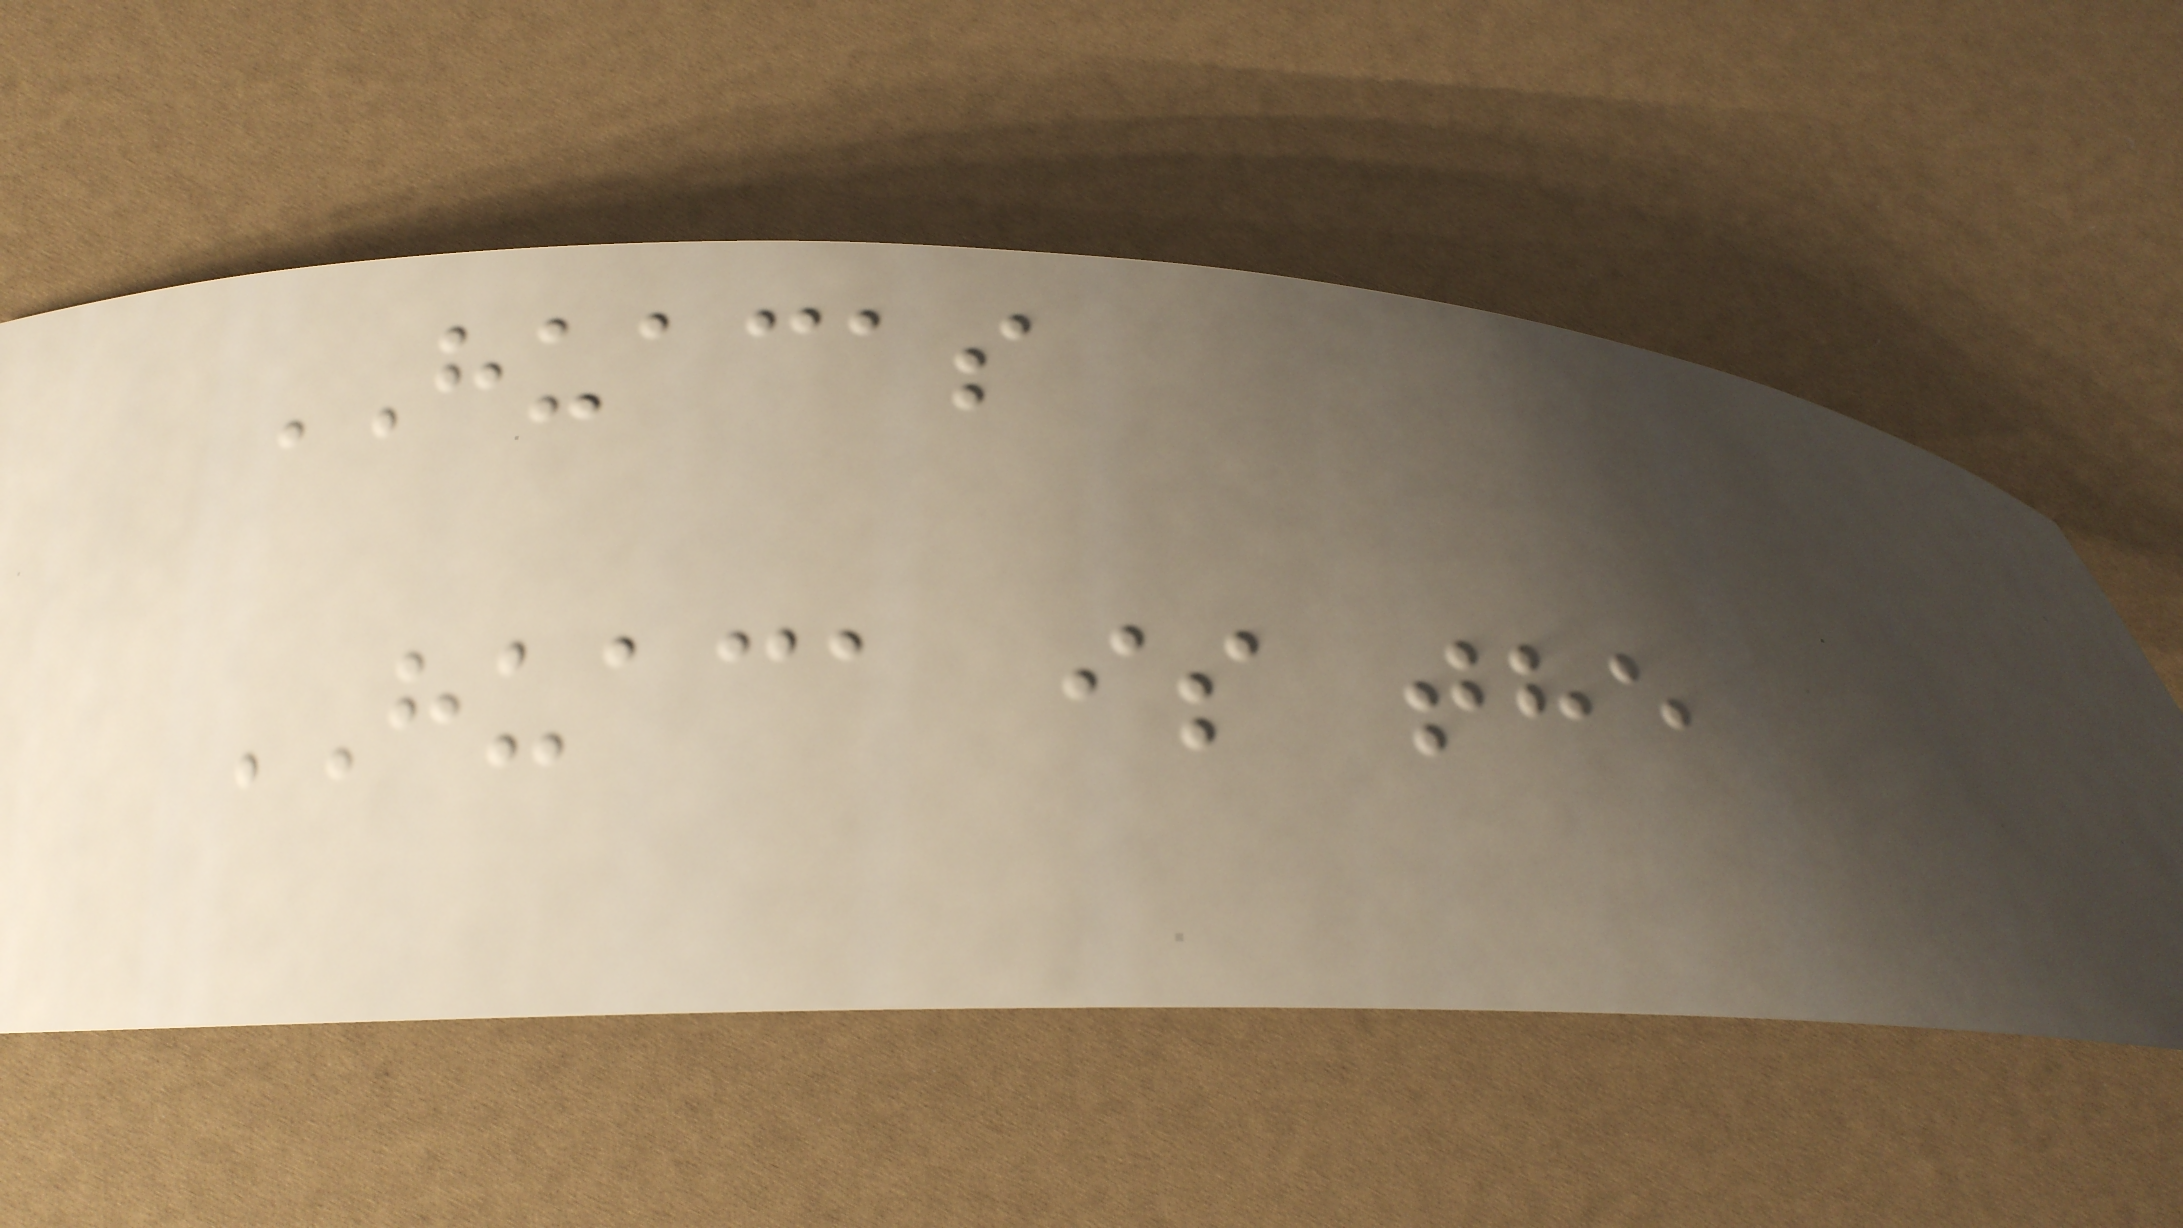HUACAS
HUACA is the
